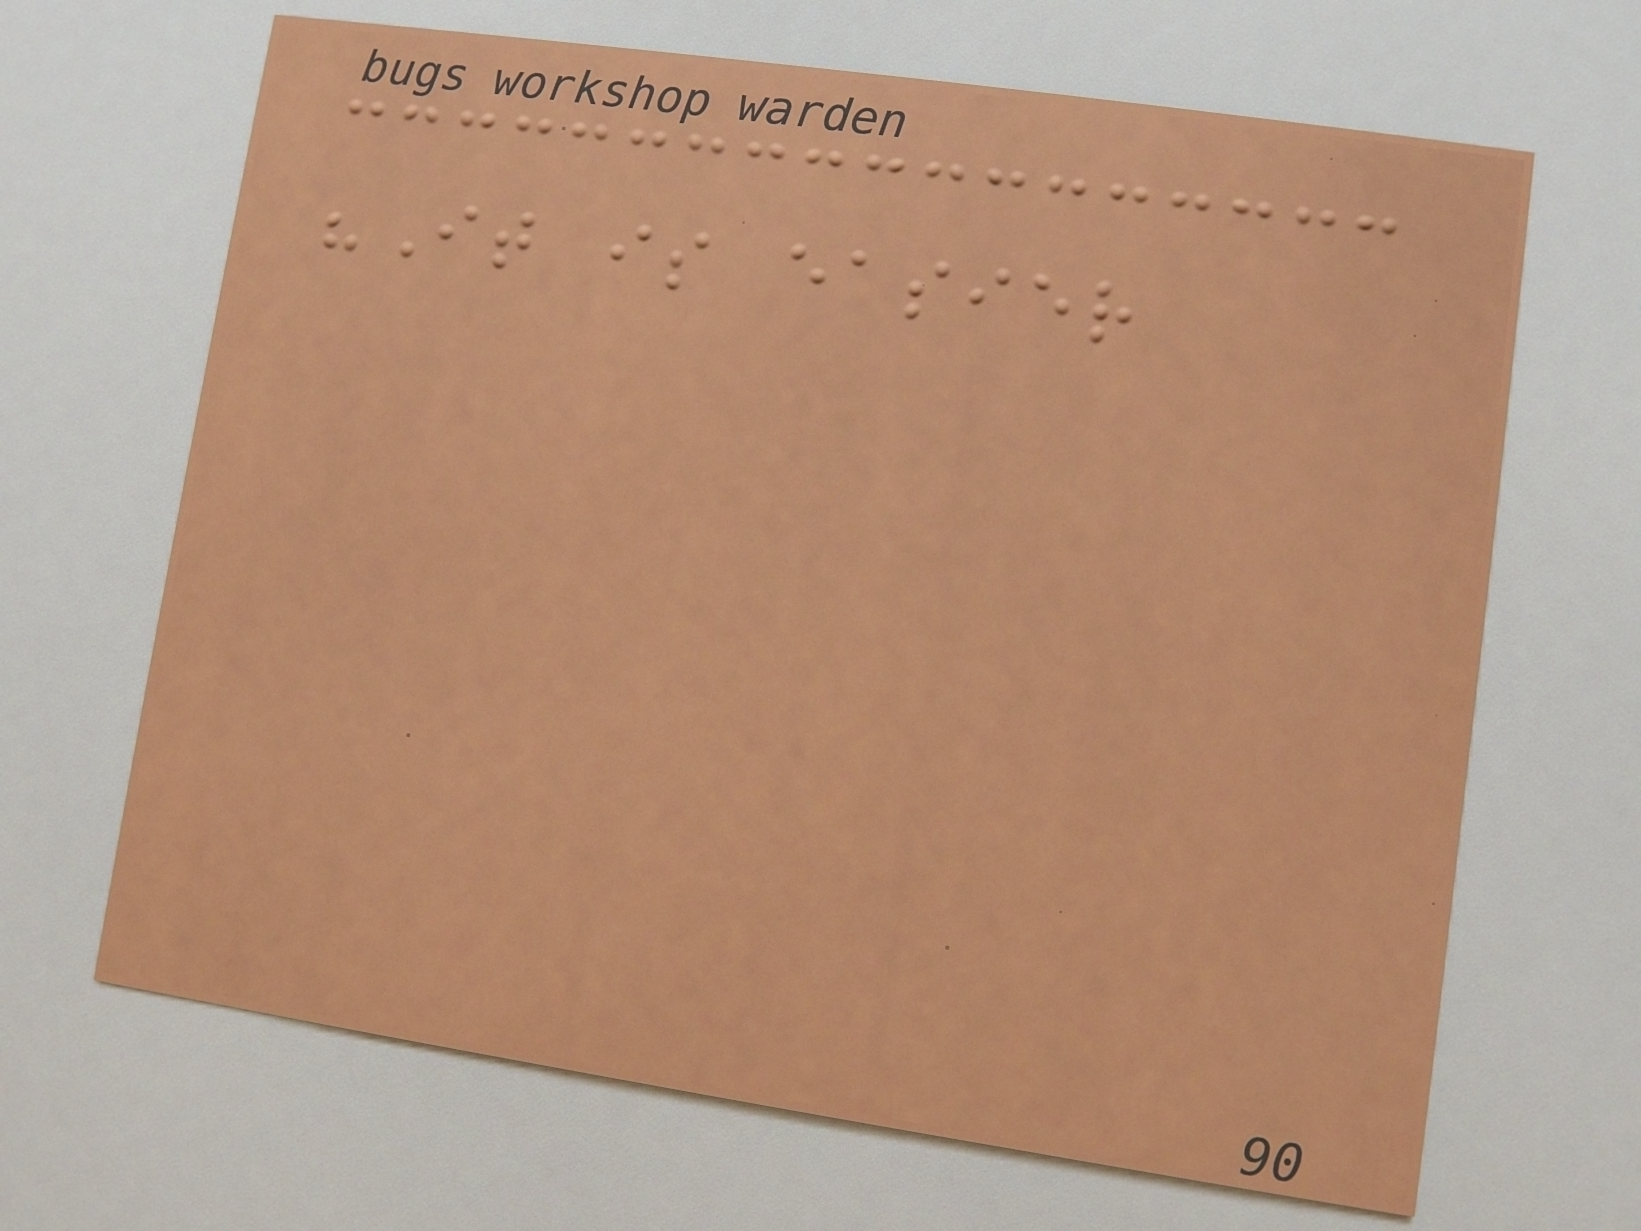"It is easier
